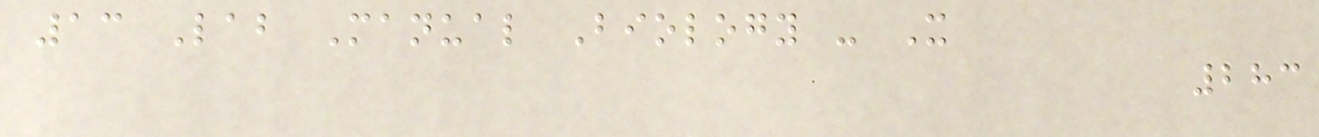13 Lab Manual Biology - X
283
